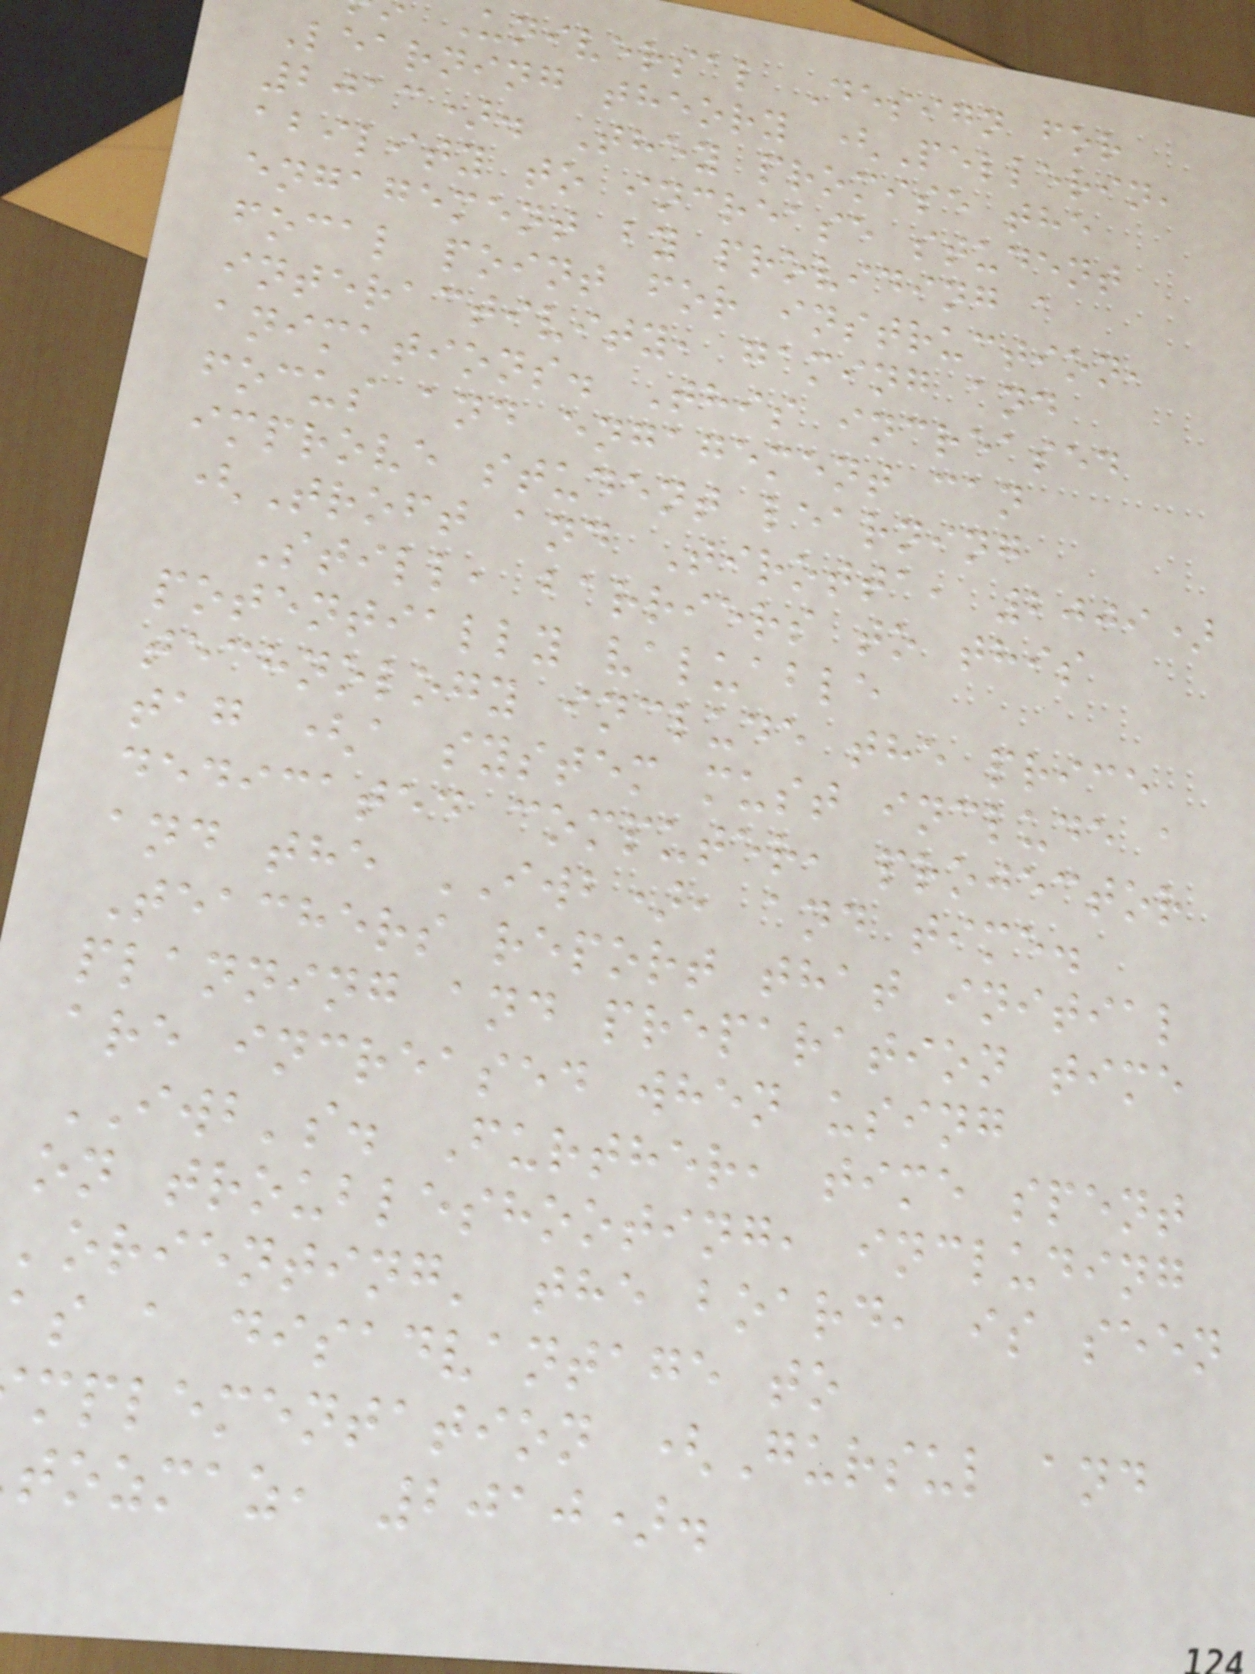Universal Design for
Learning theory (Pellerin,
2013). They promise the
ability to increase student
engagement by providing a
focal point for instruction,
interactivity, gaming and
animations. This increased
focus and engagement can
improve student learning
(Troft and Tirotta, 2009)
Still, barriers to this
potentially valuable
technology include the price
tag (a system must include a
dedicated computer, projector
and the IWB), and time.
Teachers report that initial
planning and preparation time
are increased when using
IWB's. Further, time spent
on troubleshooting, including
'orienting' the board, is seen
as a disadvantage to
mplementation (Gursul and
tozmaz, 2010).
